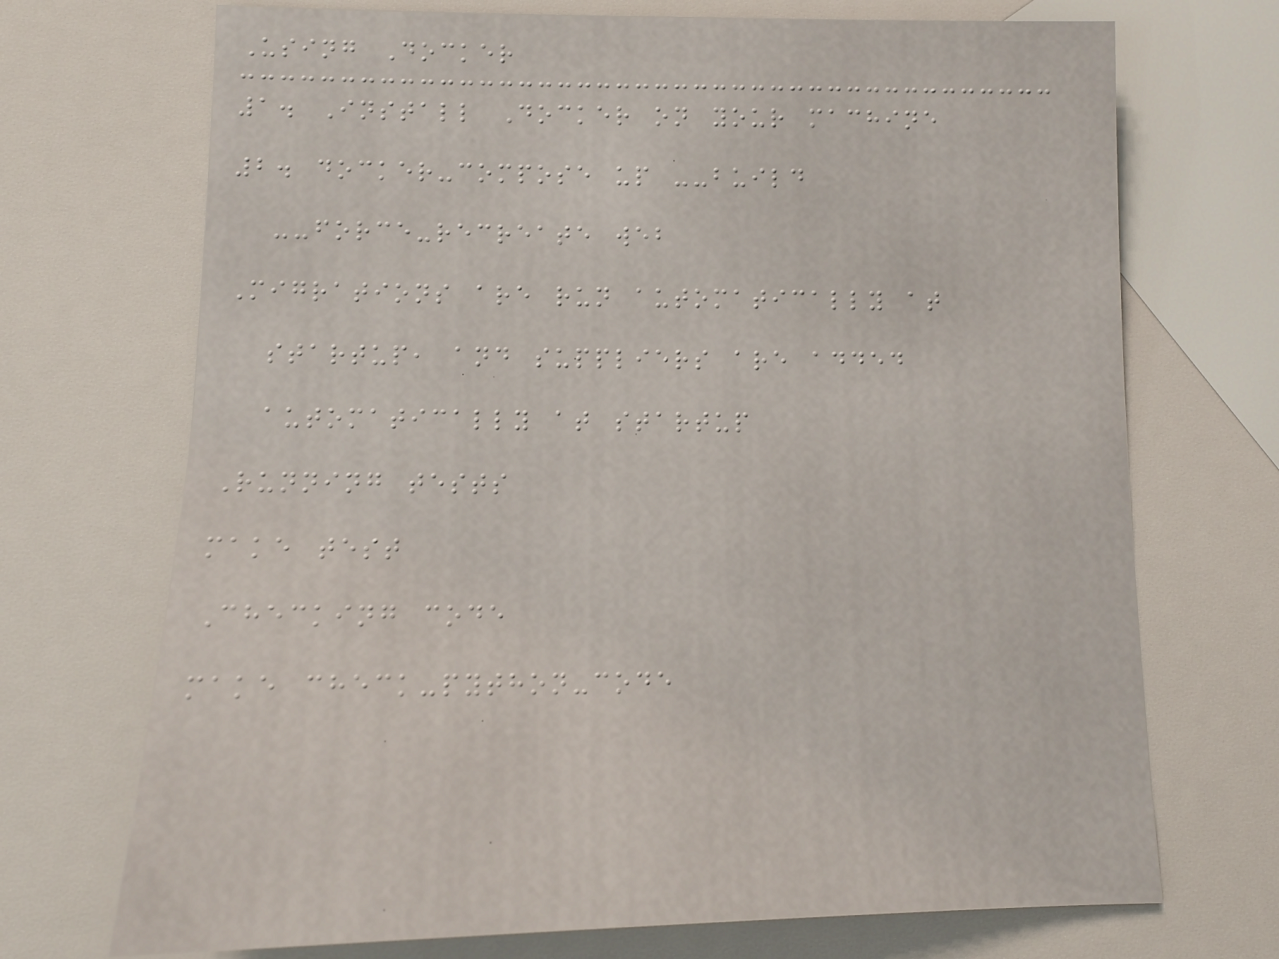Using Docker
1. Install Docker on your machine
2. docker-compose up --build
--force-recreate web
Migrations are run automatically at
startup, and suppliers are added
automatically at startup
Running tests
make test
Checking code
make check-python-code
